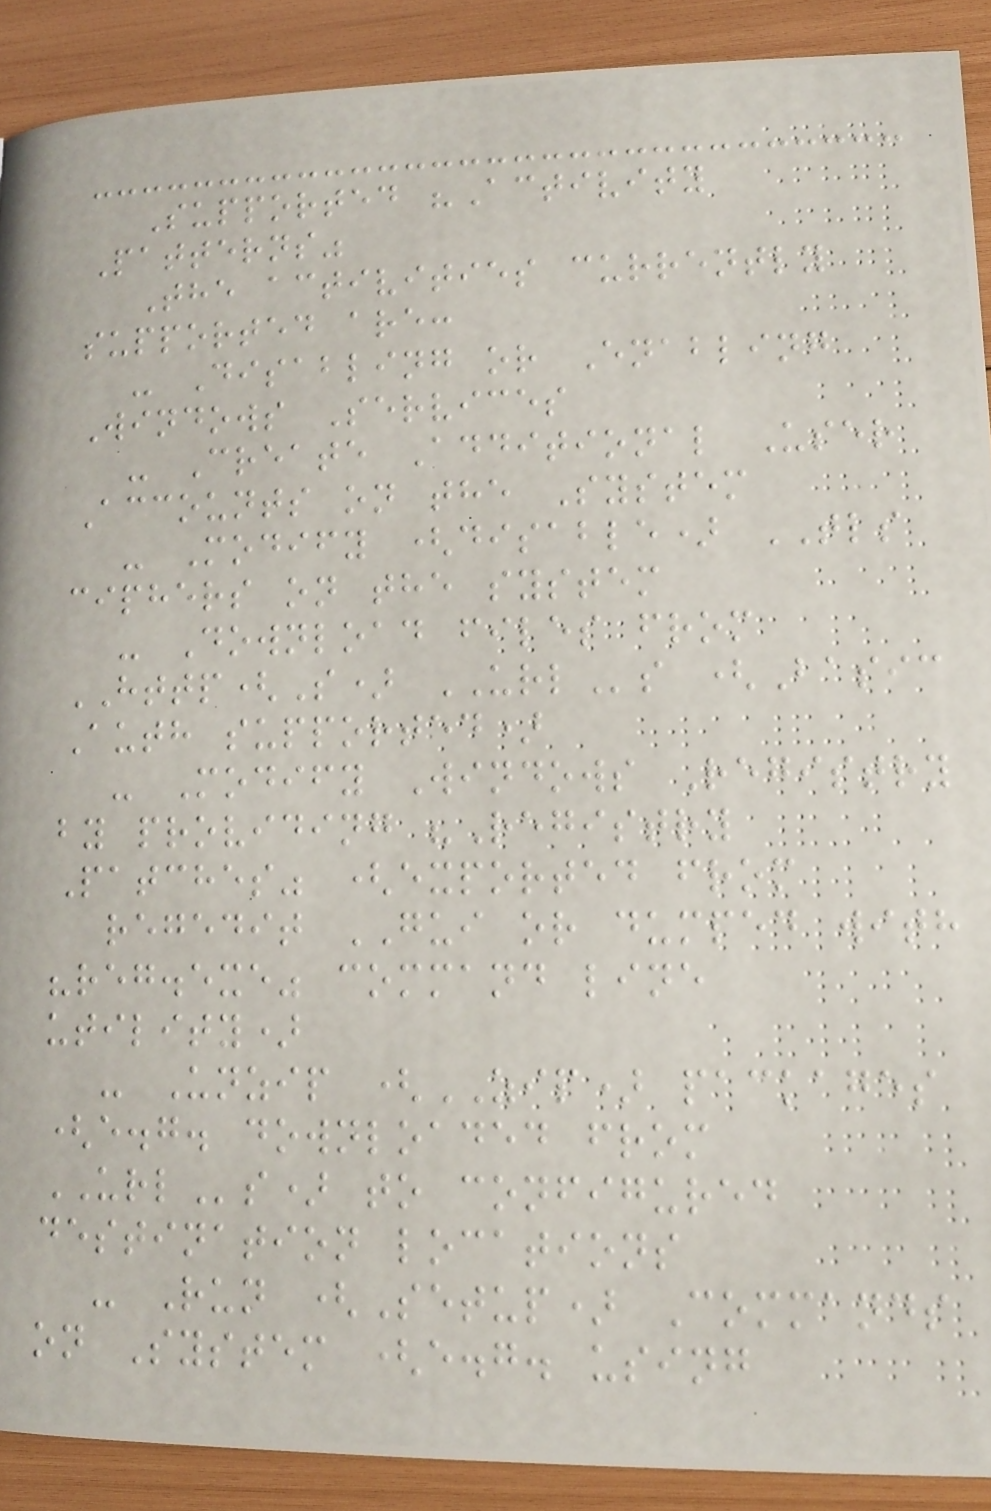Supported "Activity
Patterns"
The activities currently
supported are:
- Disabling or Enabling
Windows Services
- Create Additional User
Accounts on the System
- Modify (disable) TLS
ciphers on the system
- Download files from
HTTP(S) URLs (Basic
Auth supported)
- Modify Windows Registry
by providing "Registry
Patches" (exported from
regedit GUI or dumped with
"reg.exe" command line
utility)
- Unzip (ZIP) packages
(e.g. downloaded from
URLs) to configured
destination locations
- Run (Setup) Commands
on System (e.g. using
